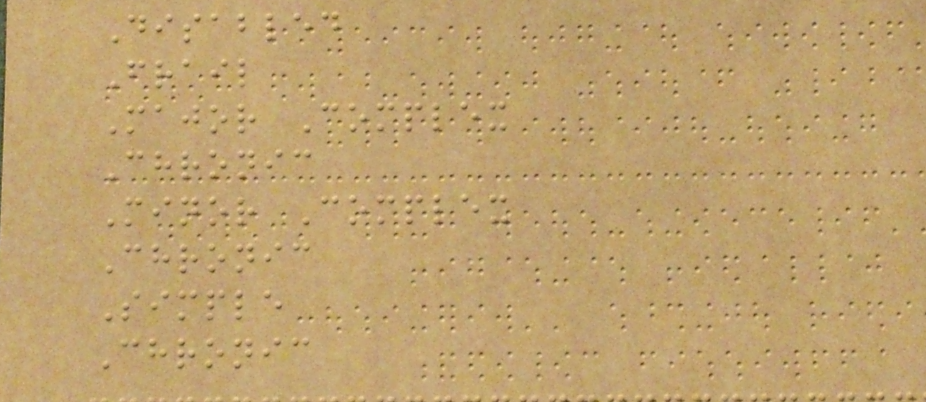Disabled
Frail
Major Complex
Chronic
Minor Complex
Chronic
Simple
Chronic
